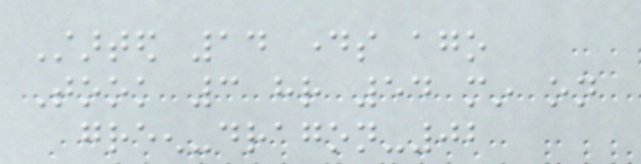Started 14 days ago
Took 3 hr 54 min on
green-dragon-02
